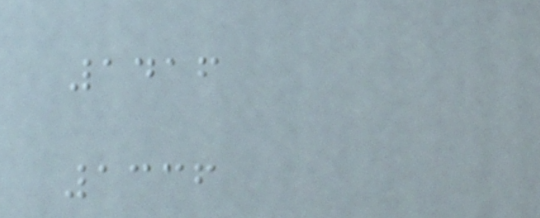1416
1336
